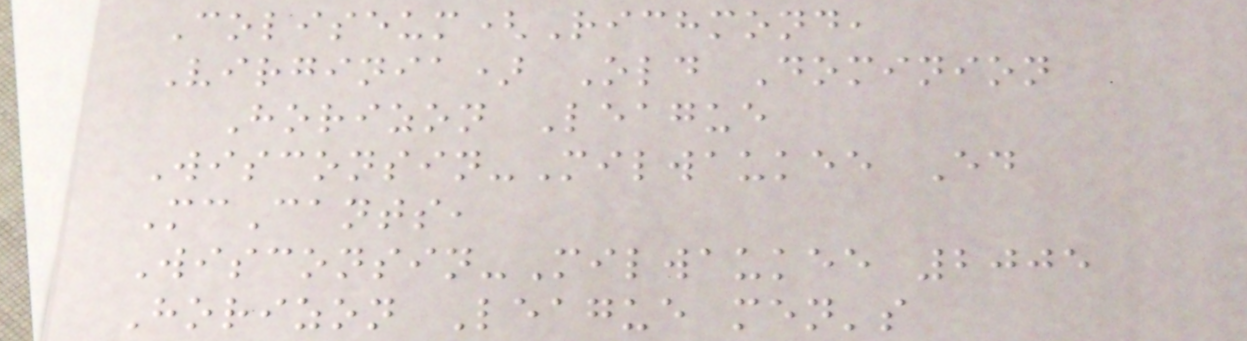Coliseum(Richmond,
Virginia) Old Dominion
Horizon League
Wisconsin-Milwaukee Ed
McCants,
Wisconsin-Milwaukee 2005
Horizon League men's
